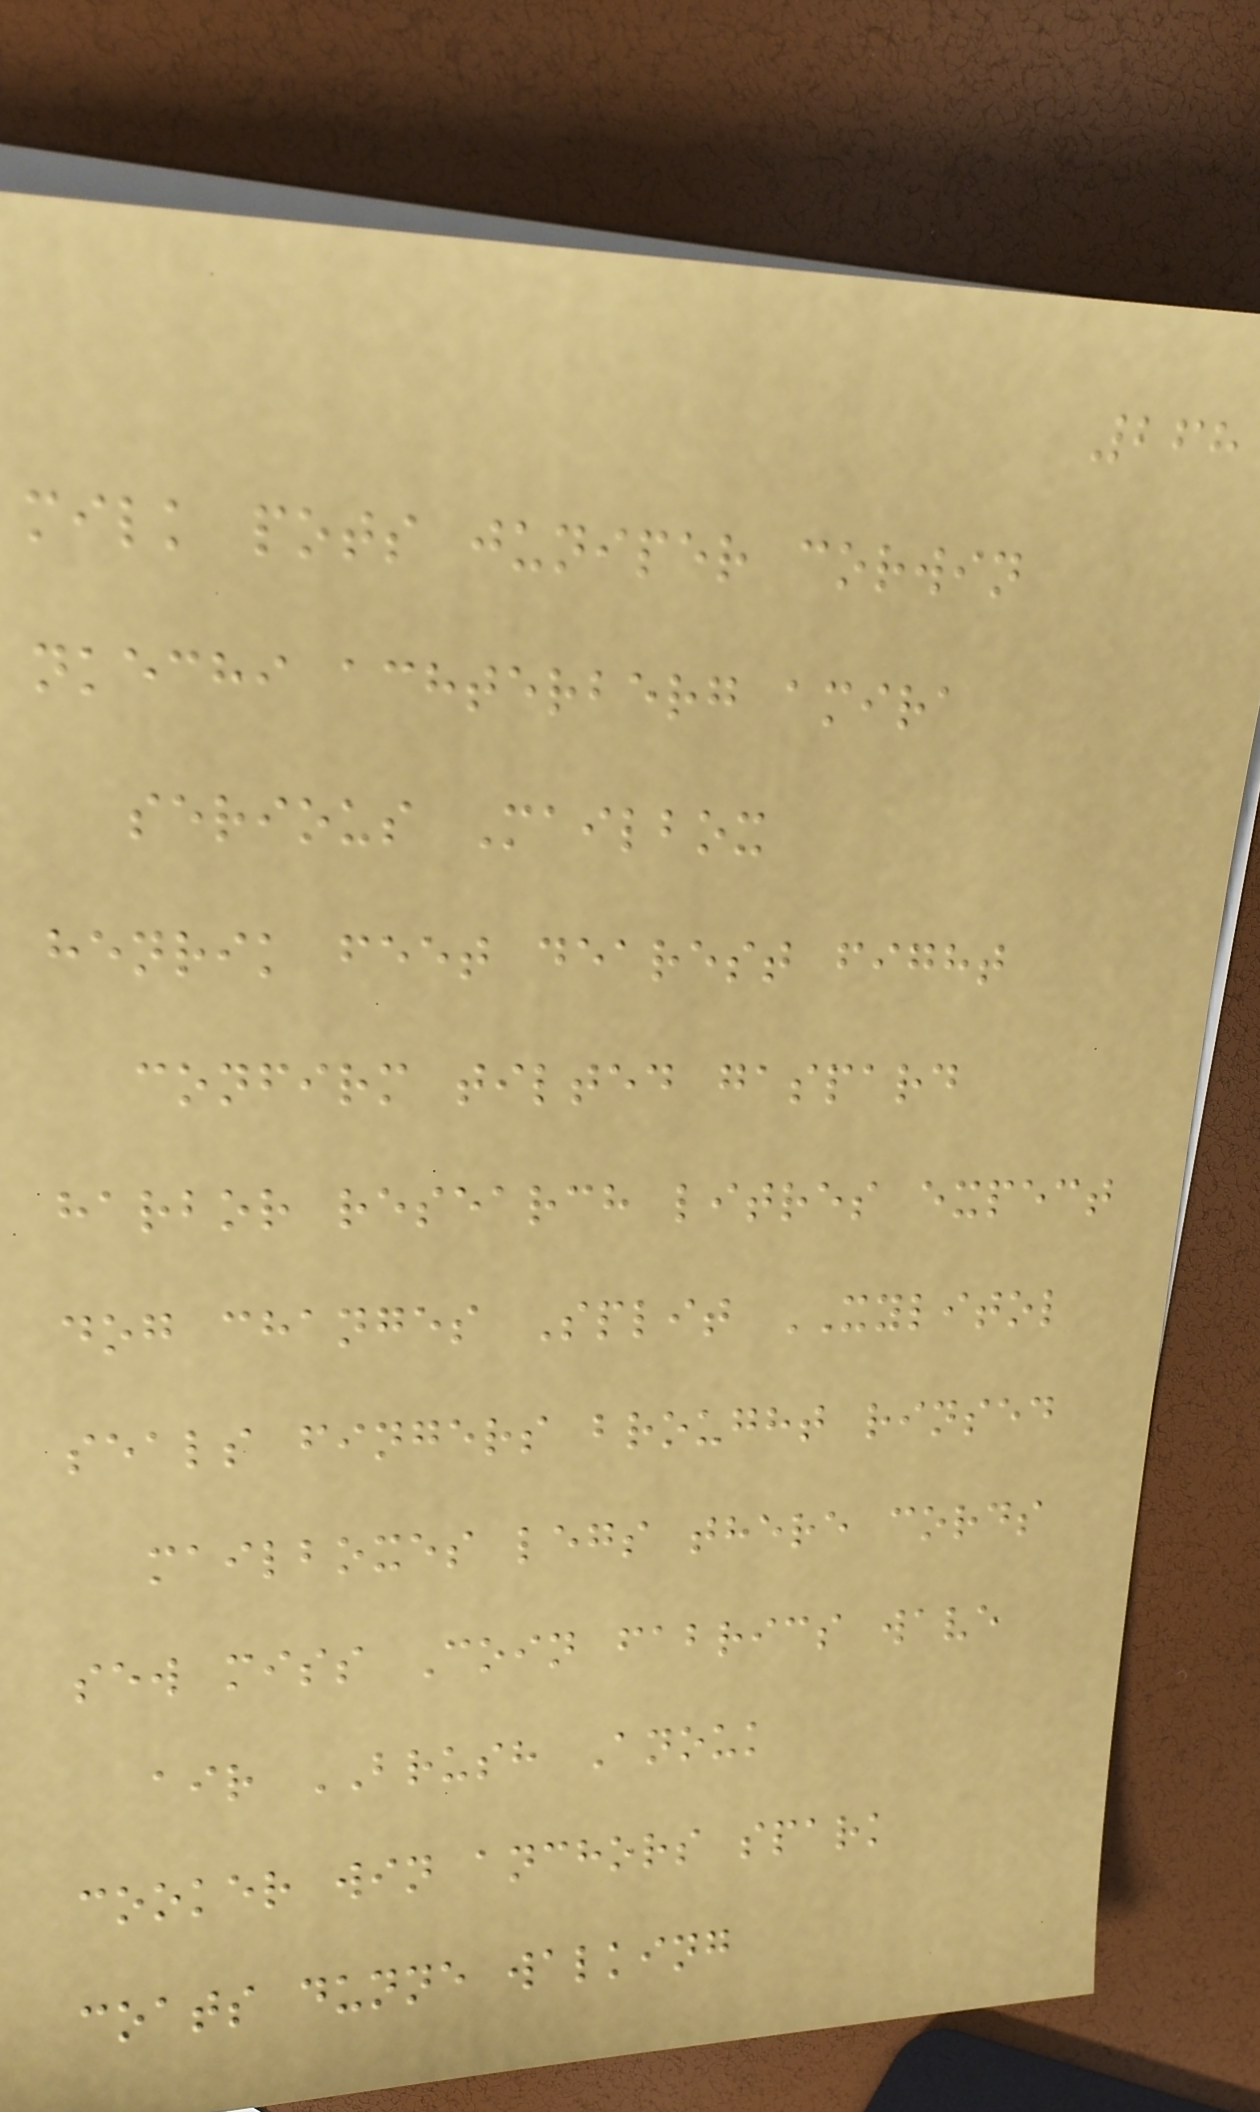268
milk pots juniper corwin
nkechi achterberg amira
serious Mailbox
henrik feet dearest fight
confirm tilted gaspard
harbor research litres expect
dog changes Split XYLITOL
seals fingers brought rinsed
mailboxes legs there cords
sew miss Coin fabrics wave
air BRUSH Anouk
cooker win anchors spark
coats dunne walking
